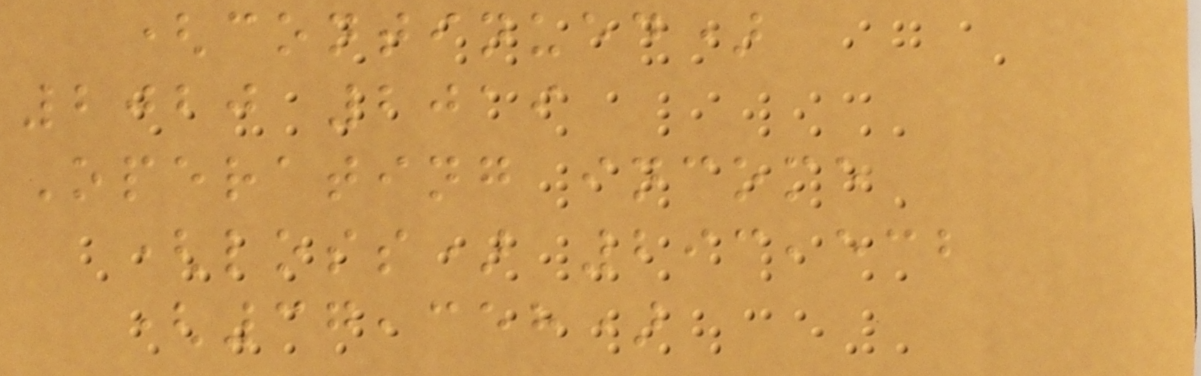(continued)
2020 2019
Operating income
(loss) 293,532
(37,358)
